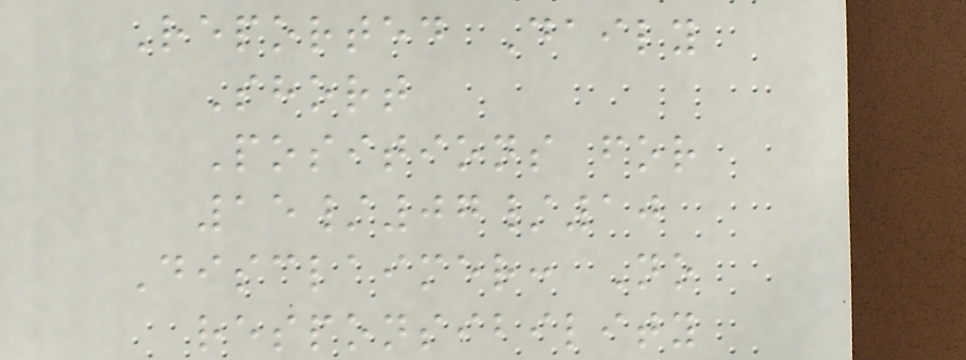Reported Daily
Short
Positions for
15/07/10
Disclaimer: No
responsibility
